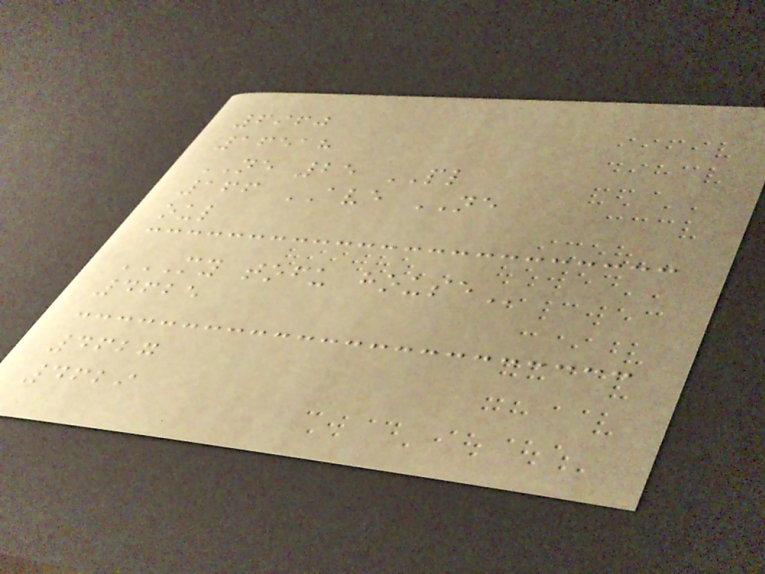6960
16518
NE 25 PL
166 AVE NE
oul
MY TOFU HOUSE
4625
4627
4629
